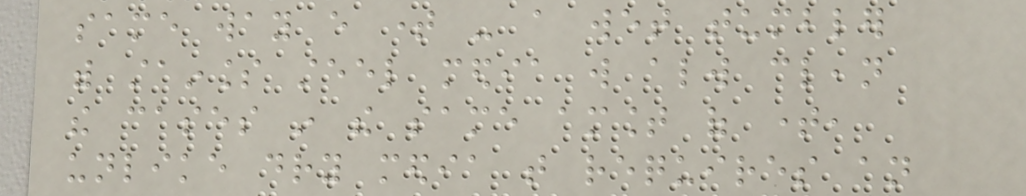same way every time - a wet tumbler
with stainless steel media will always clean
the cases in the same amount of time,
unlike dry media that requires an
